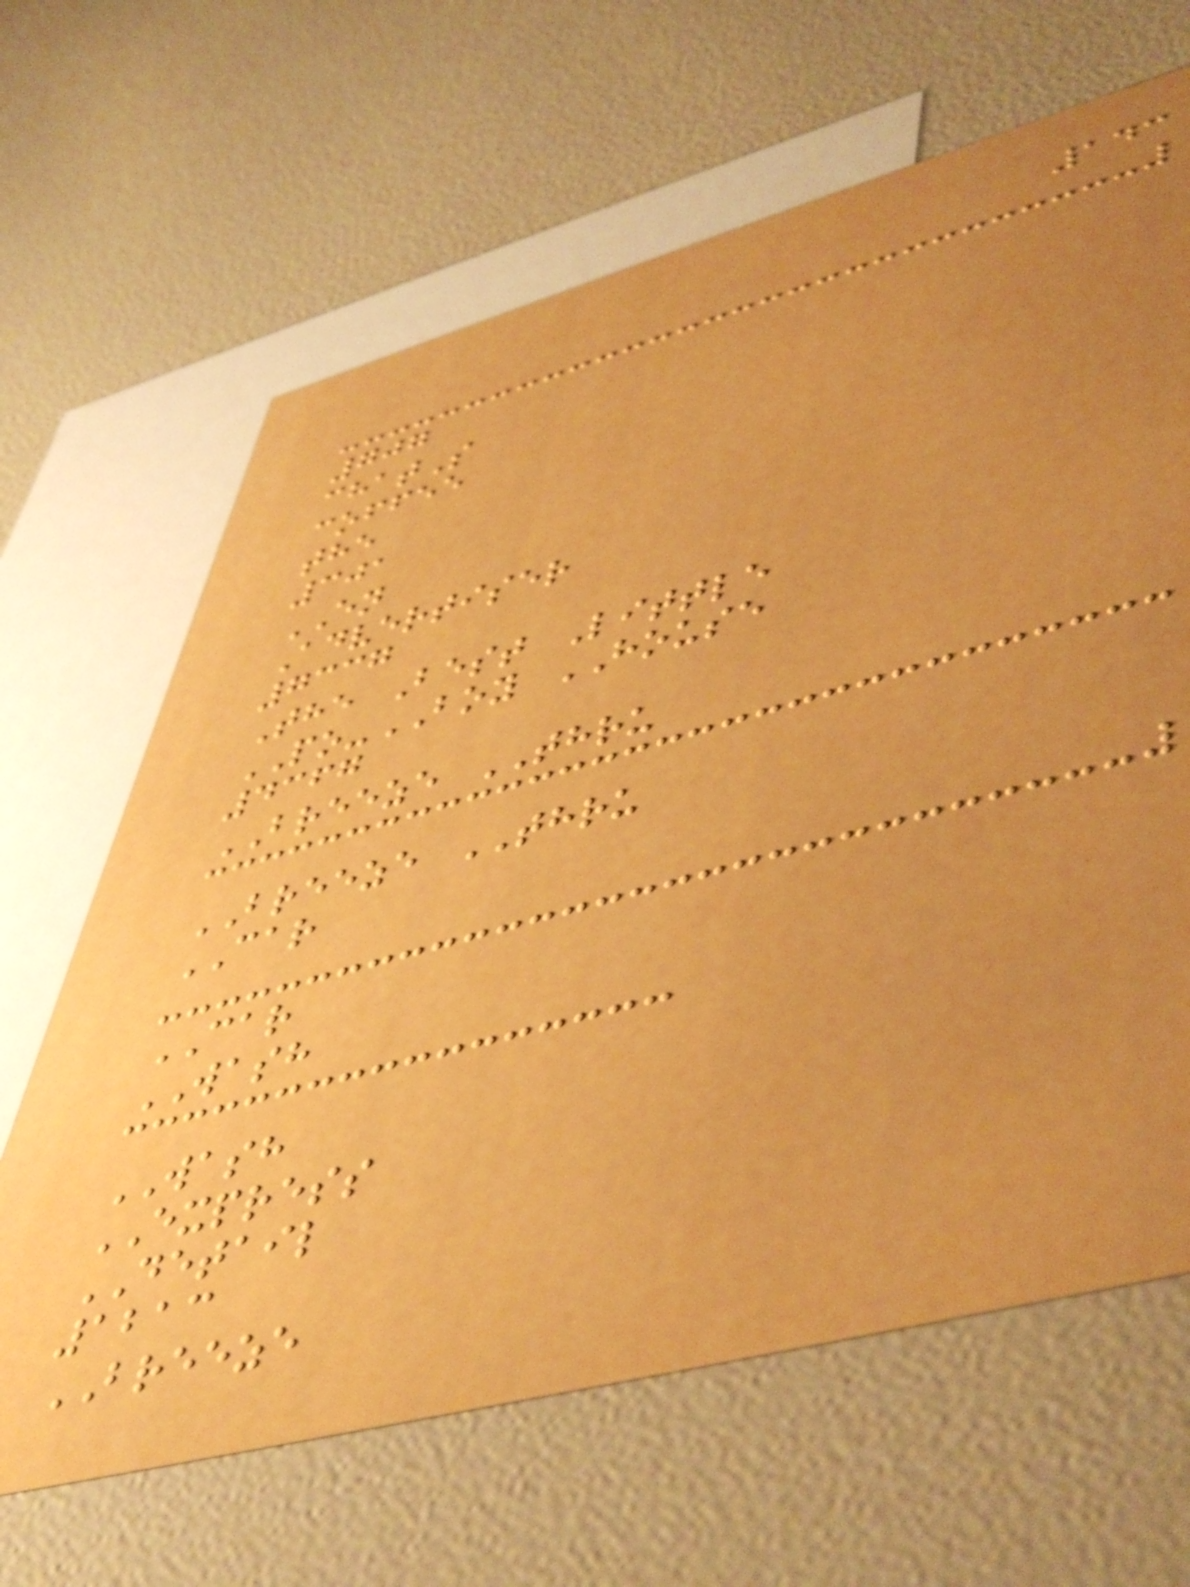143
707
chatS
coffee
the
301
EN
Advertiser
7337
The Best Little
PO-BOY HOUSE
4367
BREEZE THRU
BREEZE THRU
CAR
CAR
WASH
WASH
EXPRESS
DETAIL
1213
BREEZE
